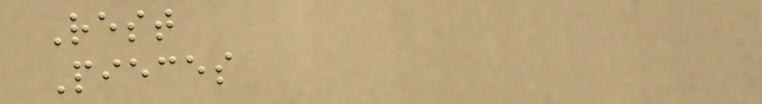Rest
Pieces
